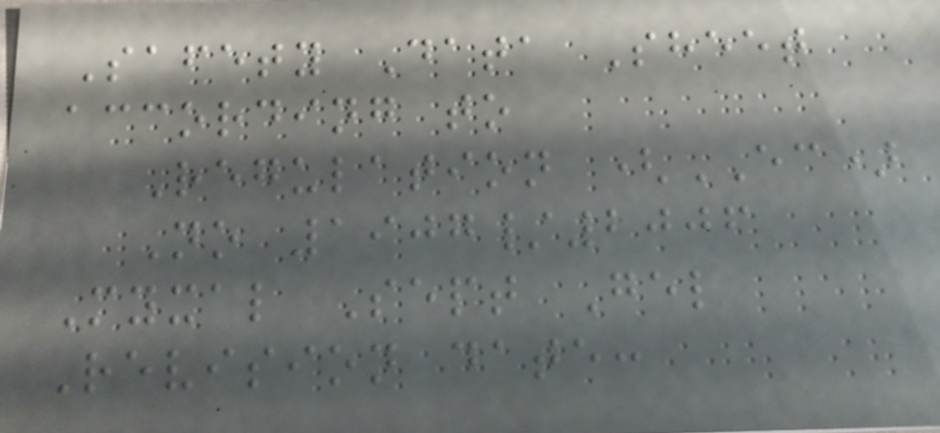Safety Data Sheet
according to
Regulation (EC)
No 1907/2006
Myxal Sept Gel
Revision date:
